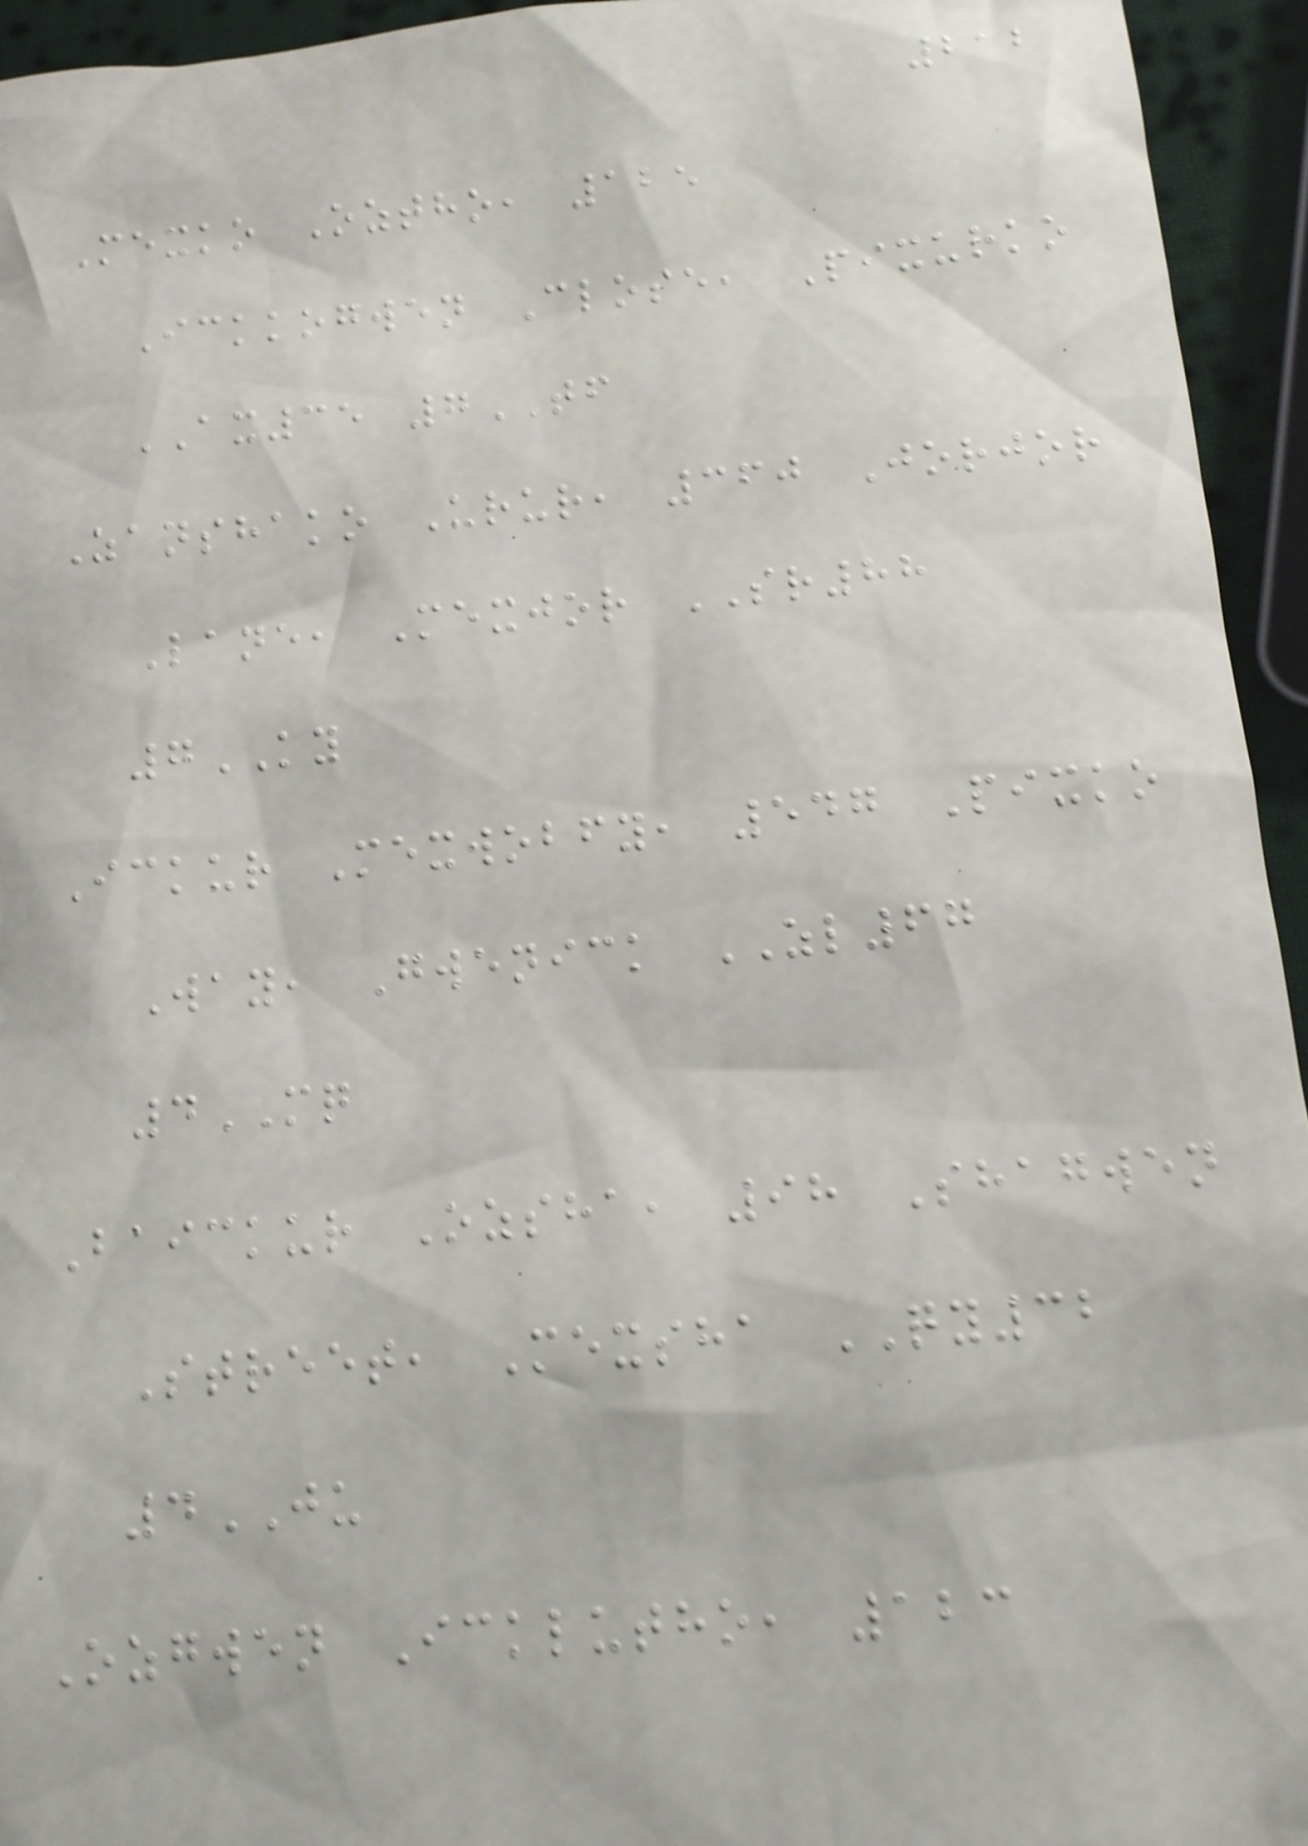212
Mexko Oztho, 125
Ickkogwen Close, Pixurko
AX35 7TF
Zanshako Urur, 360 Jorjor
Lane, Mexjor SR88
7KY
Ickur Mexwobfy, 547 Pixko
Way, Gwenick ZL67
4MQ
Baickur Ozsha, 98 Shagwen
Street, Mexsha QY32
4JU
Ozgwen Icklutho, 123
